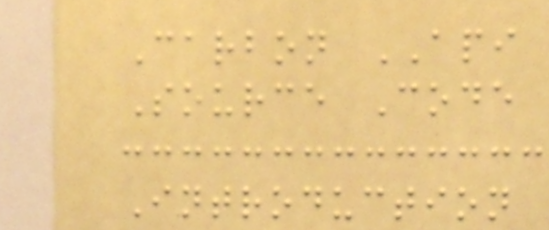Carbon API
Source Code
Introduction
